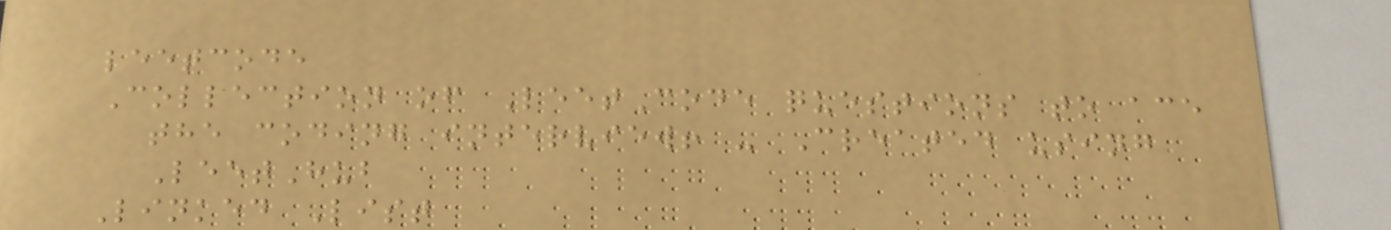leetcode
Collection of LeetCode questions to ace
the coding interview! - Created using
LeetHub
Linked List
